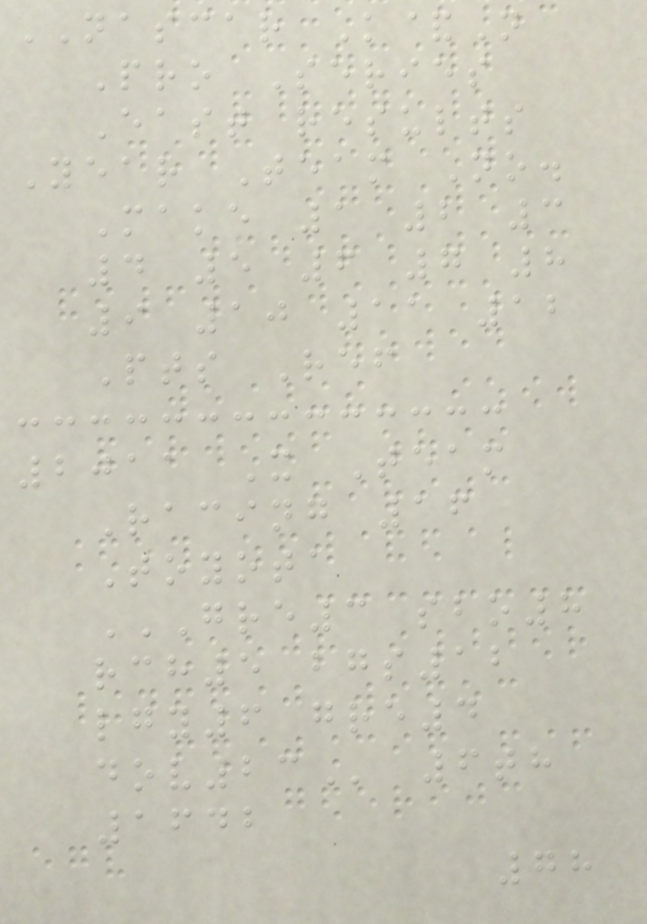NASCAR K&N
Pro Series
East results
Year Team No.
Make 1 2 3
4 5 6 7 8
9 10 11 12
Pts Ref
2011 X Team
Racing 16
Toyota
GRE3 SBO8
RCH5 BGS12
LGY6 GRE4
DOV23 6th
1642
78
